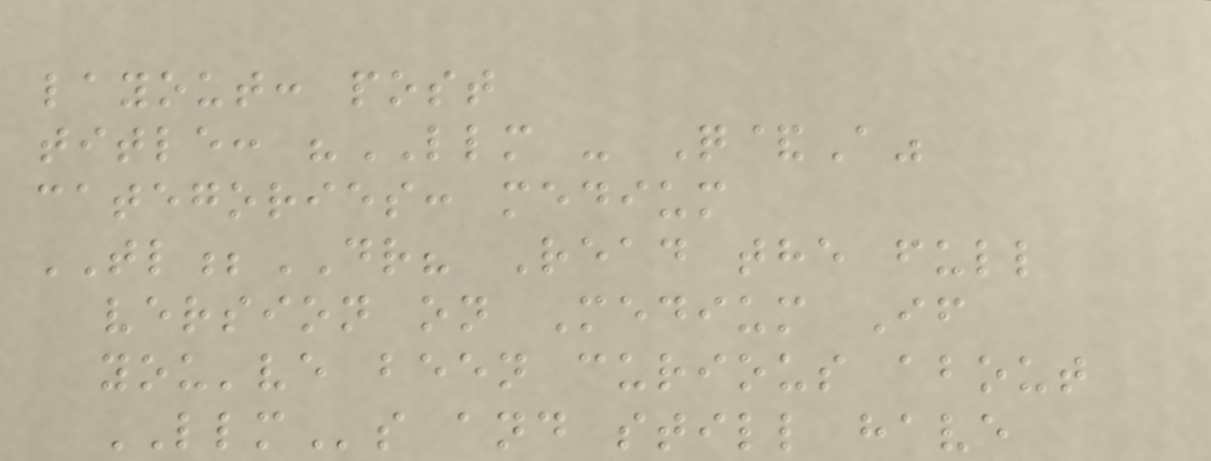layout: post
title: "LLM - Q&A"
categories: medium
TL;DR? Read the full
version on Medium If
you've been curious about
LLMs and still have
